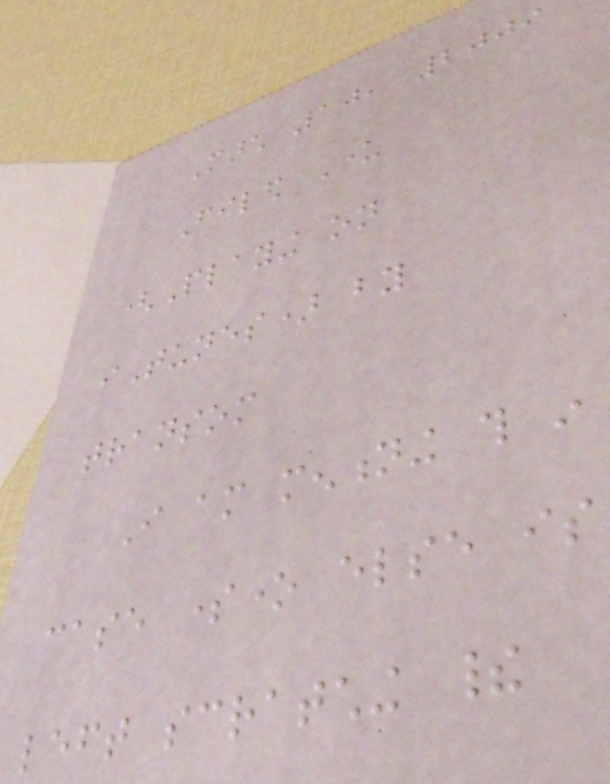March 10, 2009
Filed Under
(Playing on
iTunes) by
transom
I am mentioning this in
case someone else is
left scratching their
